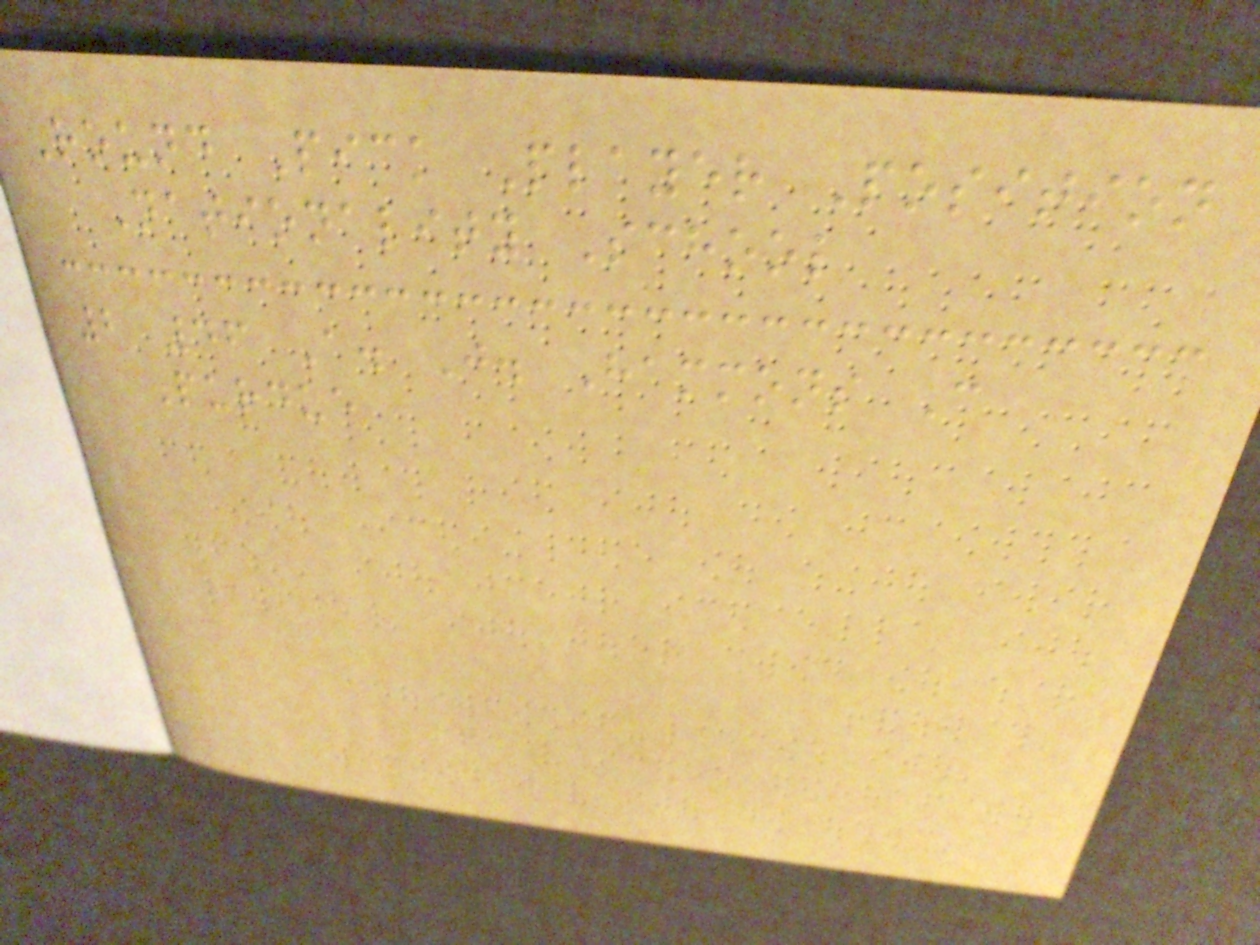Round Pick Player Position
Nationality School
2 46 A. J. Hammons C
Purdue
